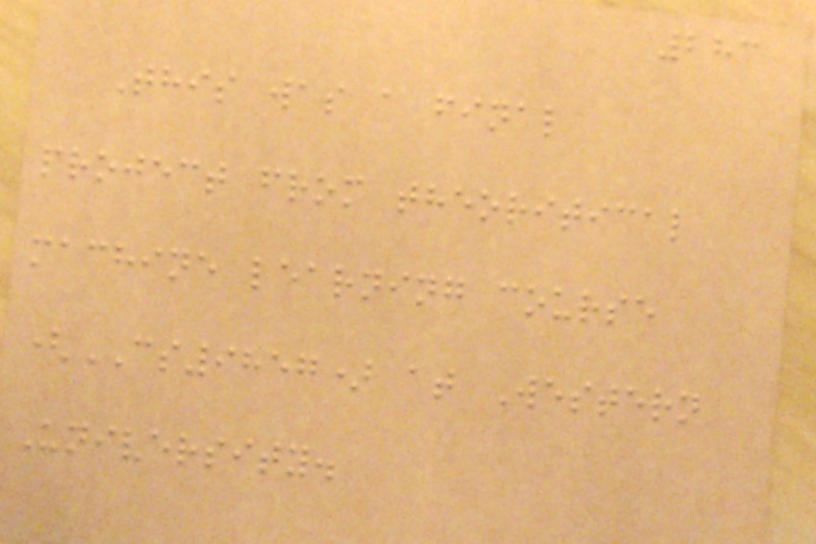283
This was a final
project from theoritical
machine learning course
(CS9857) at Western
University.
